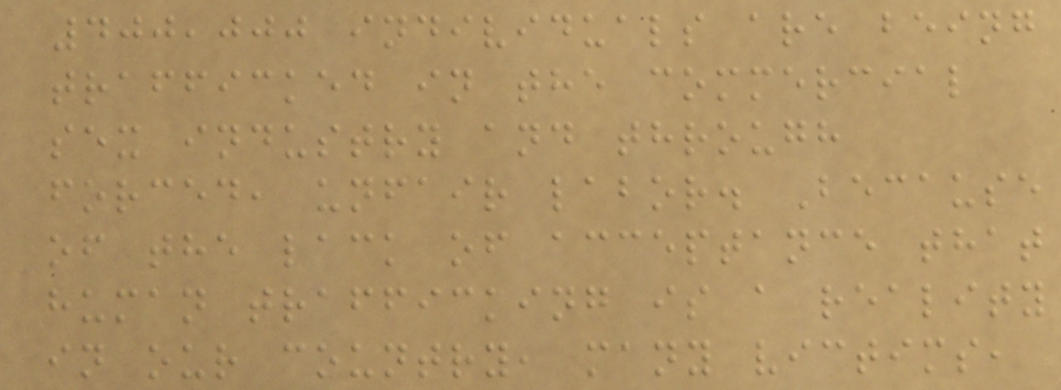400,000 individuals are being
trafficked in the commercial
sex industry and through
forced, unfair labor. Because
of the lack of acceptance that
human trafficking is a reality
in our country, many victims,
